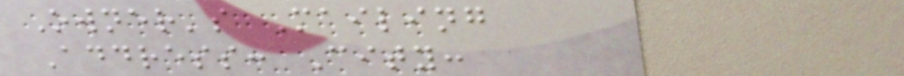Owner's Mailing
Address: City:
